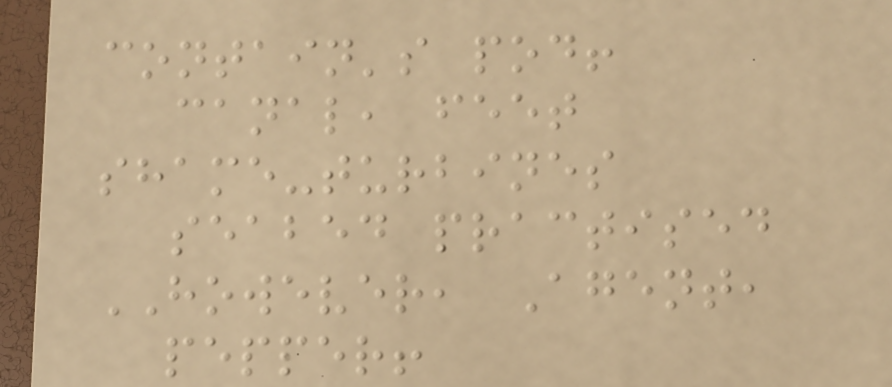contain's pod!
canal, feet
shame-turbines
seabed practised
HOWEVER, Agent,
pepper!
